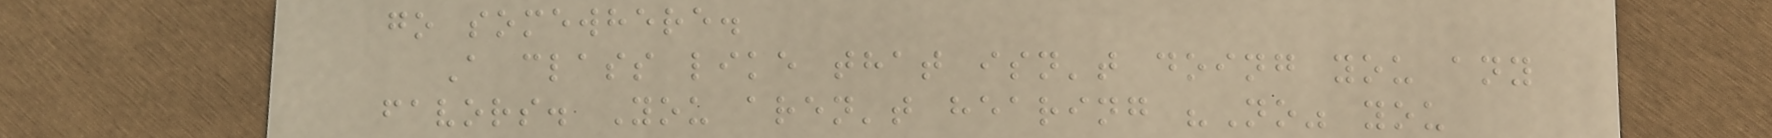go somewhere.
A class like that isn't doing you any
favors. You aren't hearing "No" you
